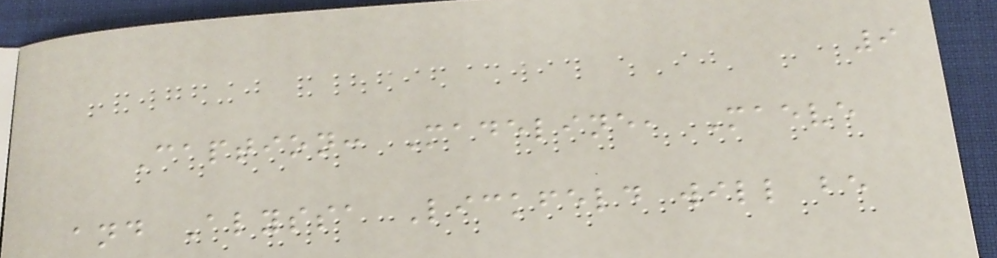9
Caption: Madeline, Maeve
and Alyssa Lickfeld will be
